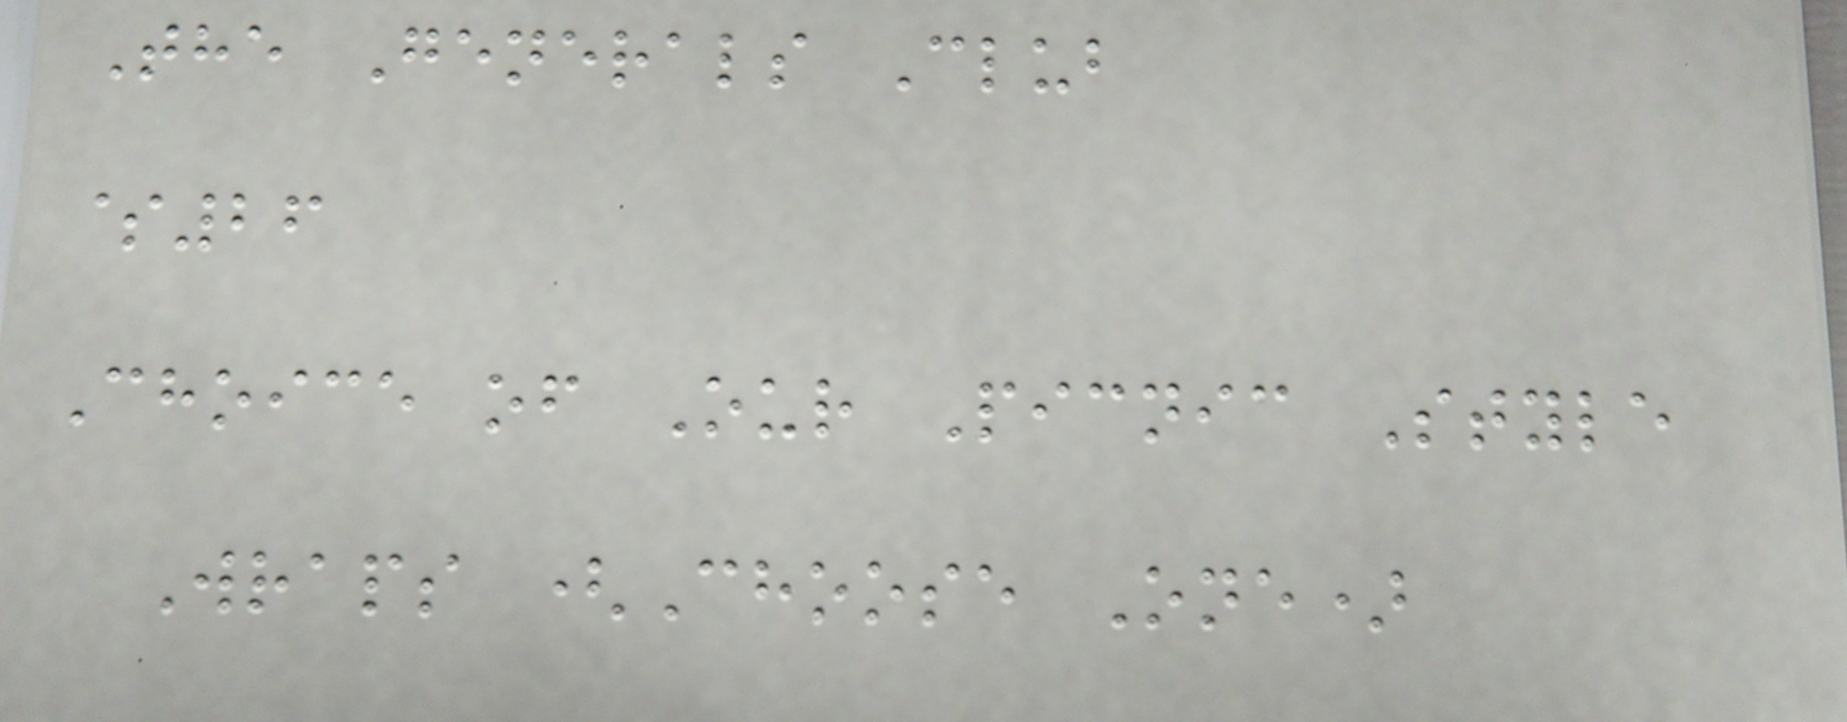The Generals Club
$26
Choice of Our Picnic Style
Wraps (Choose One)
